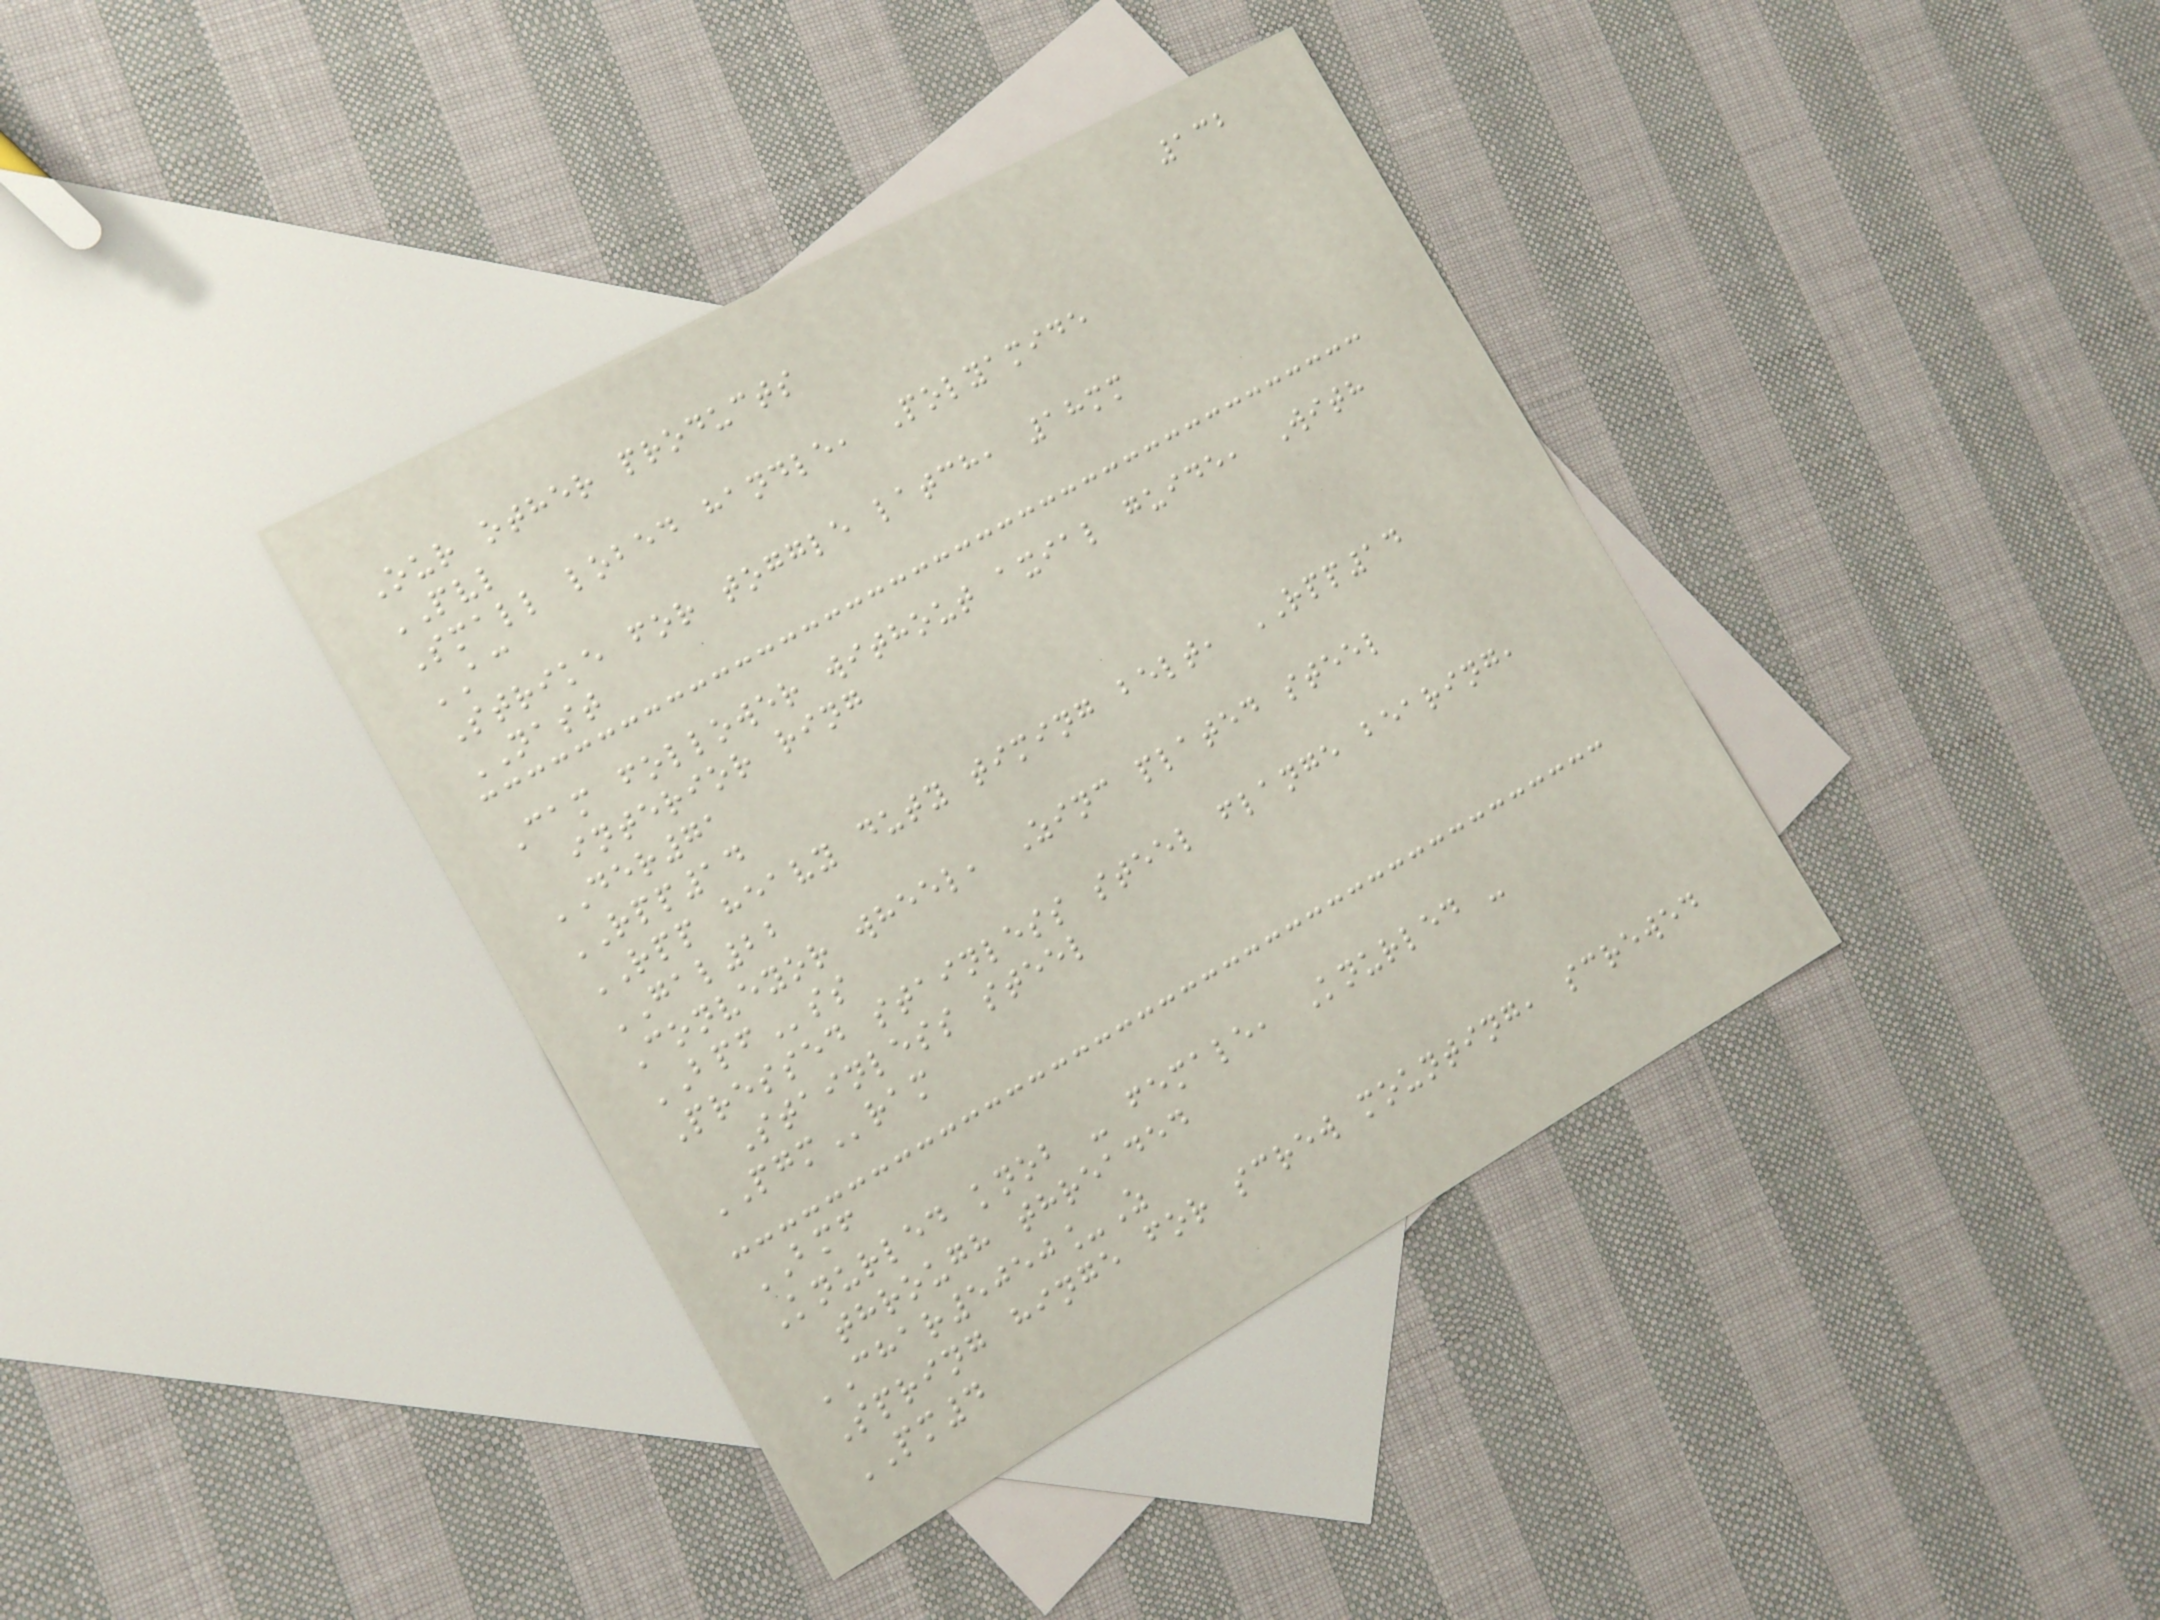132
Our other products
PVL
Small lobed handle, Polyamide
AC
Strike for toggle latch, 18mm
NAST
Cam follower without axial guide, With
interior ring
DER71
RPP14
RPP heavy duty timing belt, RPP14
GAL22
Conveyor wheel, Zinc plated steel
BPFss
Pressed stainless steel flange bearing,
Stainless steel
PGMram
BMF
Knurled knob - female, Knurled -
through threaded
CHAR5050_Z
Spring hinge for screw mounting, screwed
PM4
